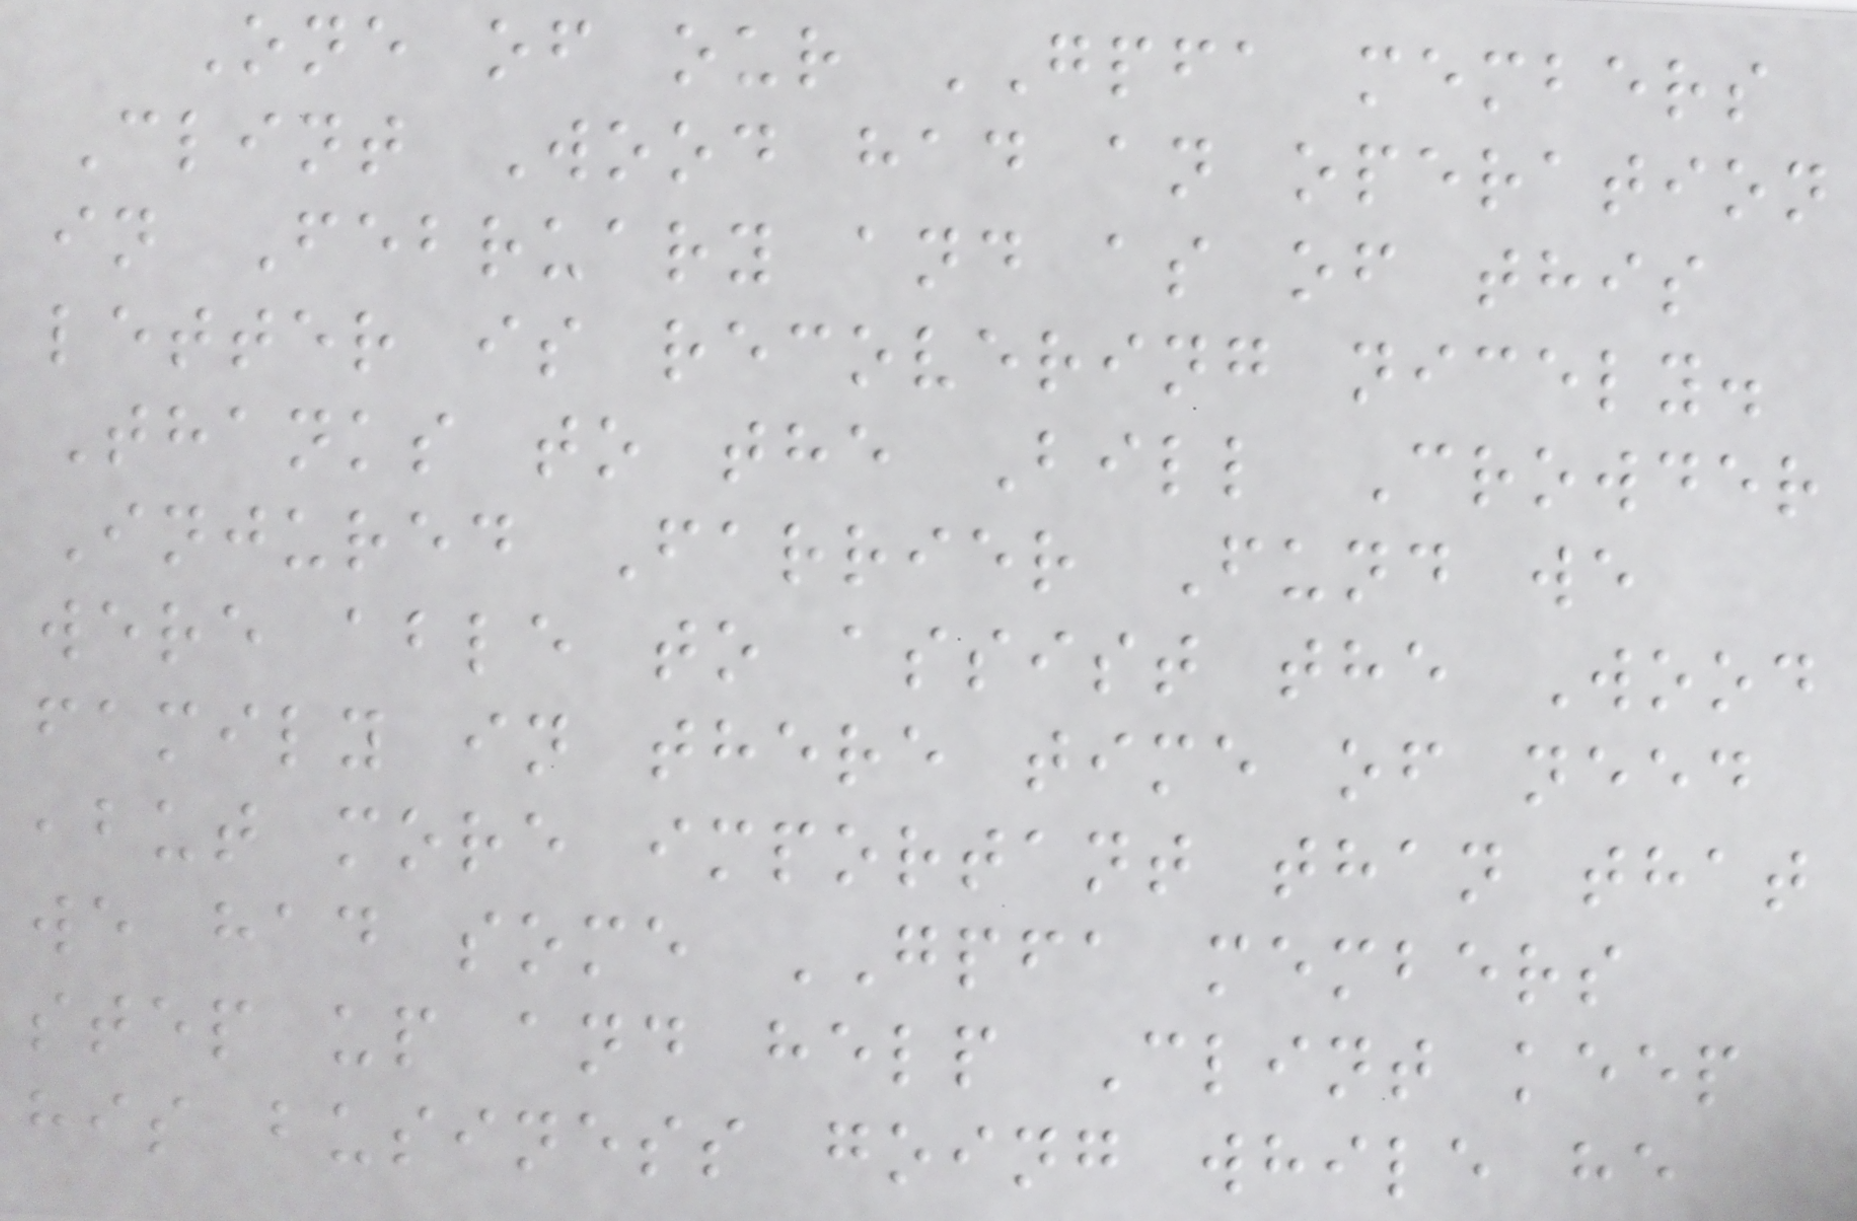One of our GPFA members
Clint Wood had an operation
in February and as of this
letter is recovering nicely.
Thanks to the Bill Crowder
Injured Farrier Fund we
were able to assist the Wood
family in there time of need
,but more important than that
we had some GPFA members
step up and help Clint keep
his business going while he
